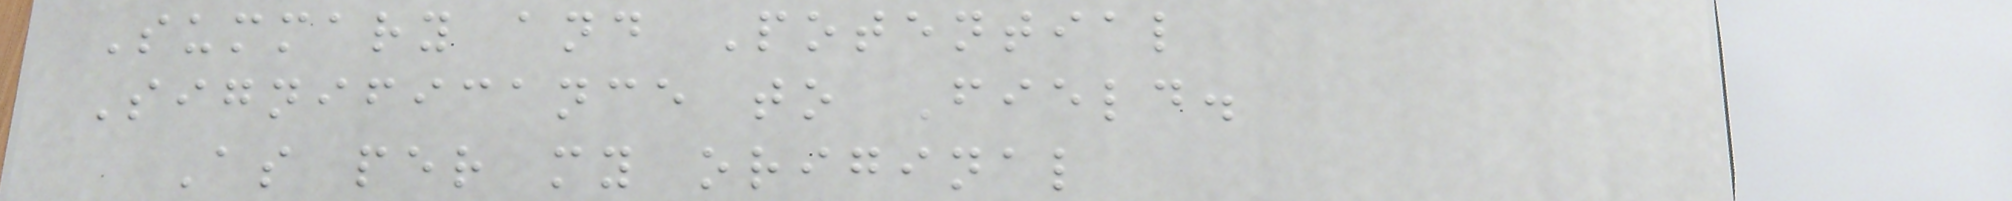Summary and Potential
Significance to Field.
As per my original
